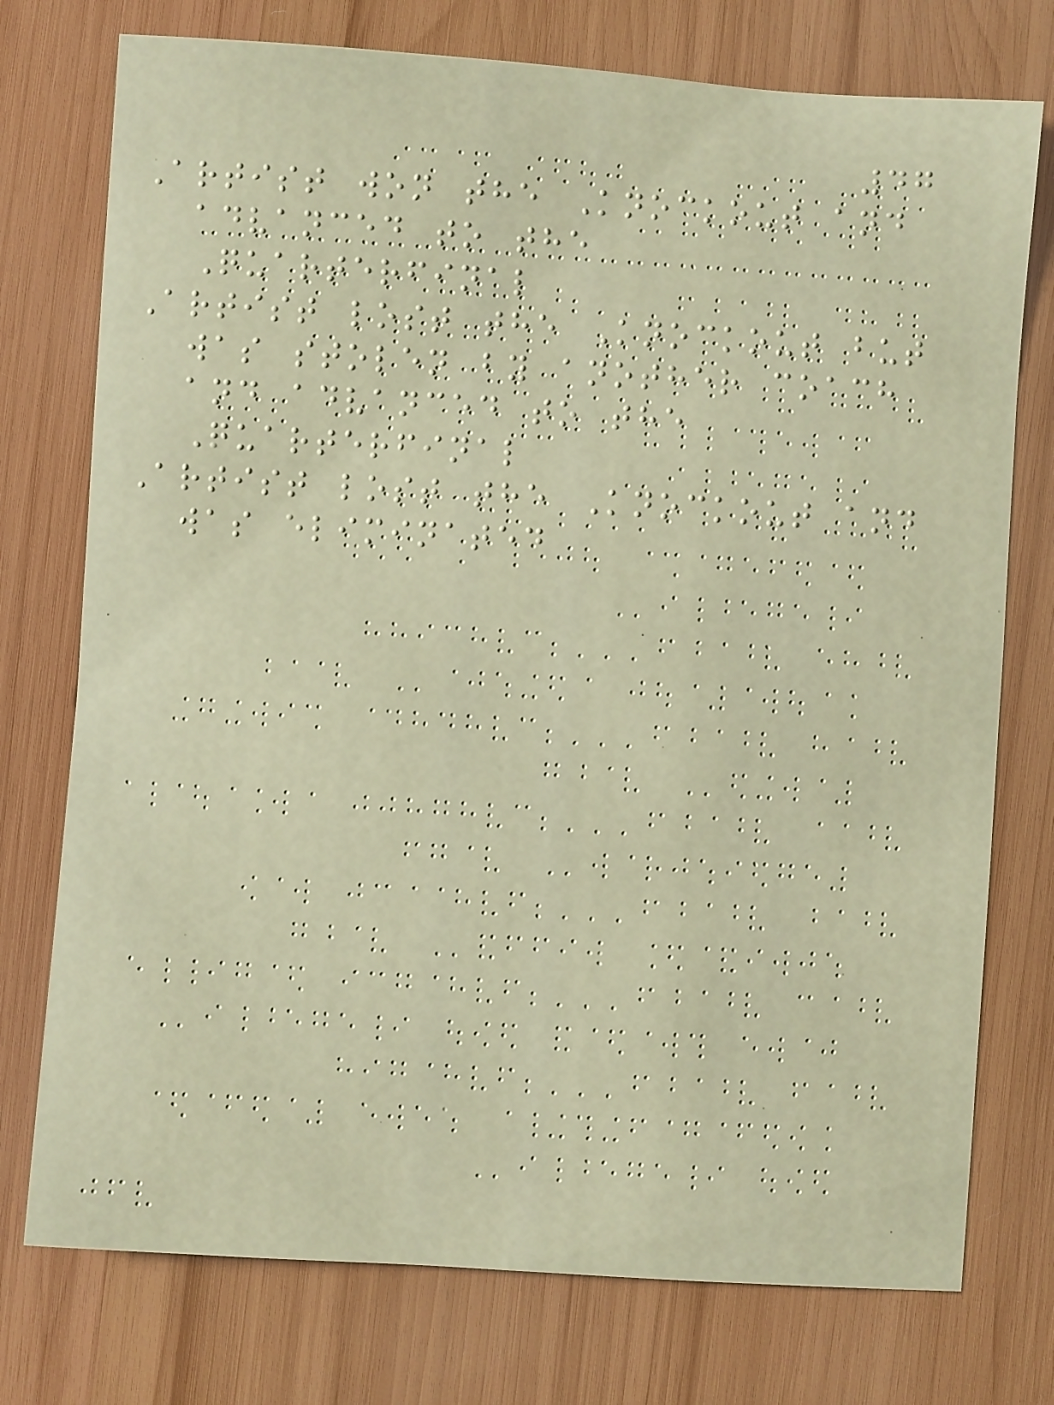47
Artist won the Knockout and
advanced to the
Quarterfinal
Artist lost the Knockout but
was stolen by another coach
and advanced to the
Quarterfinal
Artist lost the Knockout and
was eliminated
